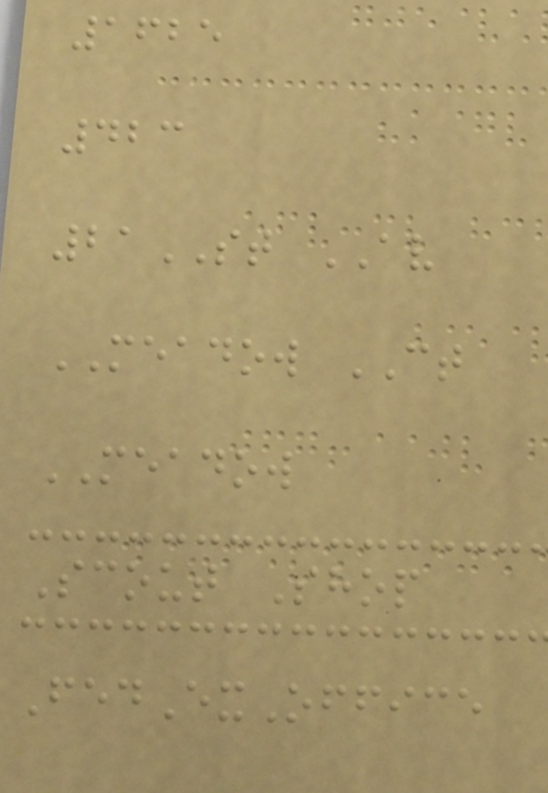1625
423
21ST AV
MEADOW CT
MEADOW
Scout Shop
FedExOffice
